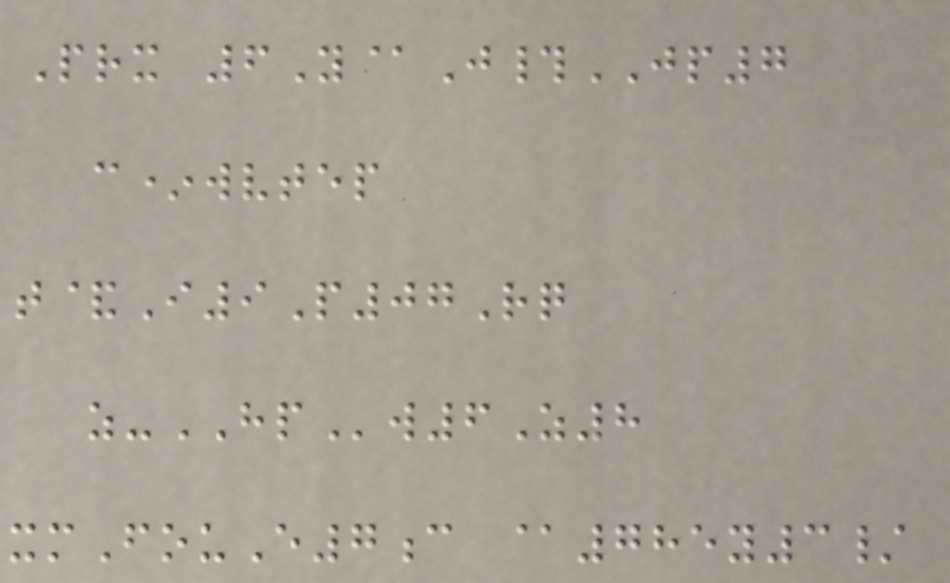Prx 6Y@J#JP7
c*wvtep
t&I9P07Rq
z-HPw6Z8
xmFouE7c @785y3/
